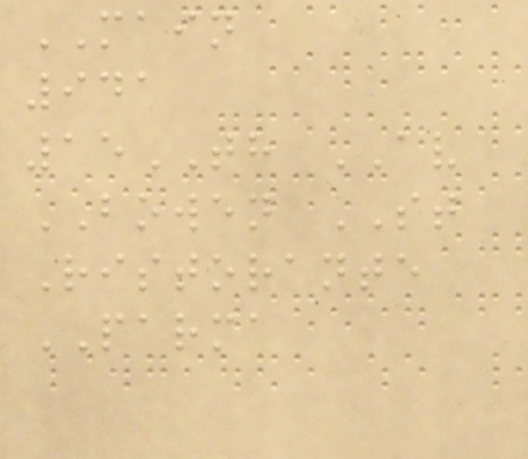MAIN
941
15TH AV
BOWEN ST
Ristorante
PARMA
